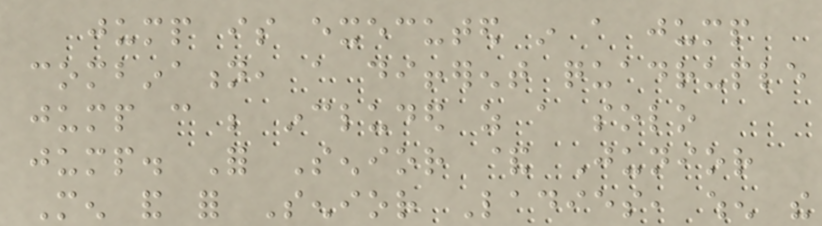jump is executed in a jump
combination, a different quadruple
jump can be included as a solo
jump. For Senior & Junior
Men and for Senior Ladies, when the
